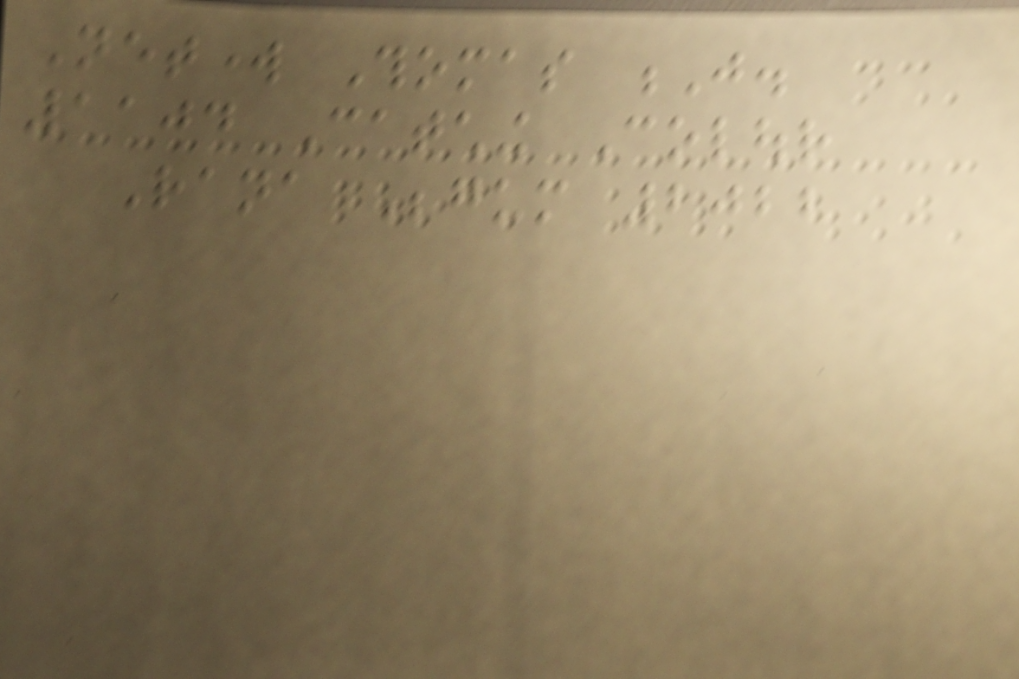Network Thomas J.
1104 Catching Colour
Rana Begum 2022
